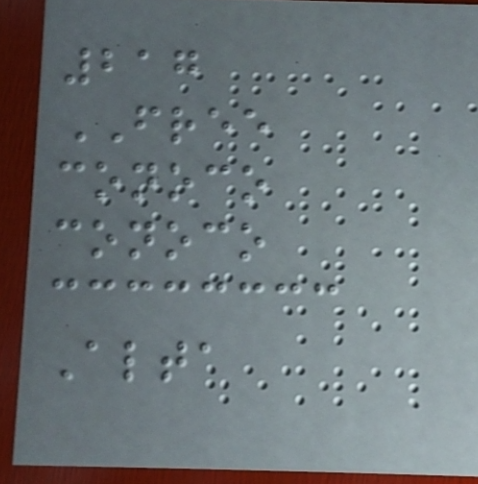217
FREE
conoco
conoco
Alta
